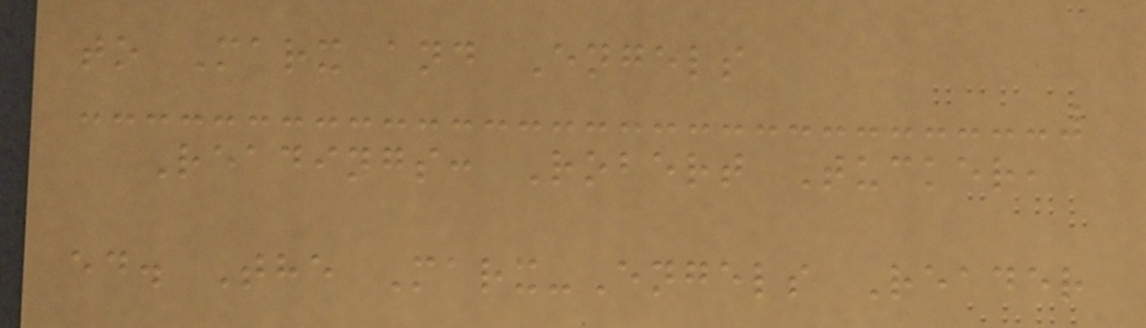to Marx and Engels
Readings: Robert Tucker,
ed. The Marx-Engels Reader
